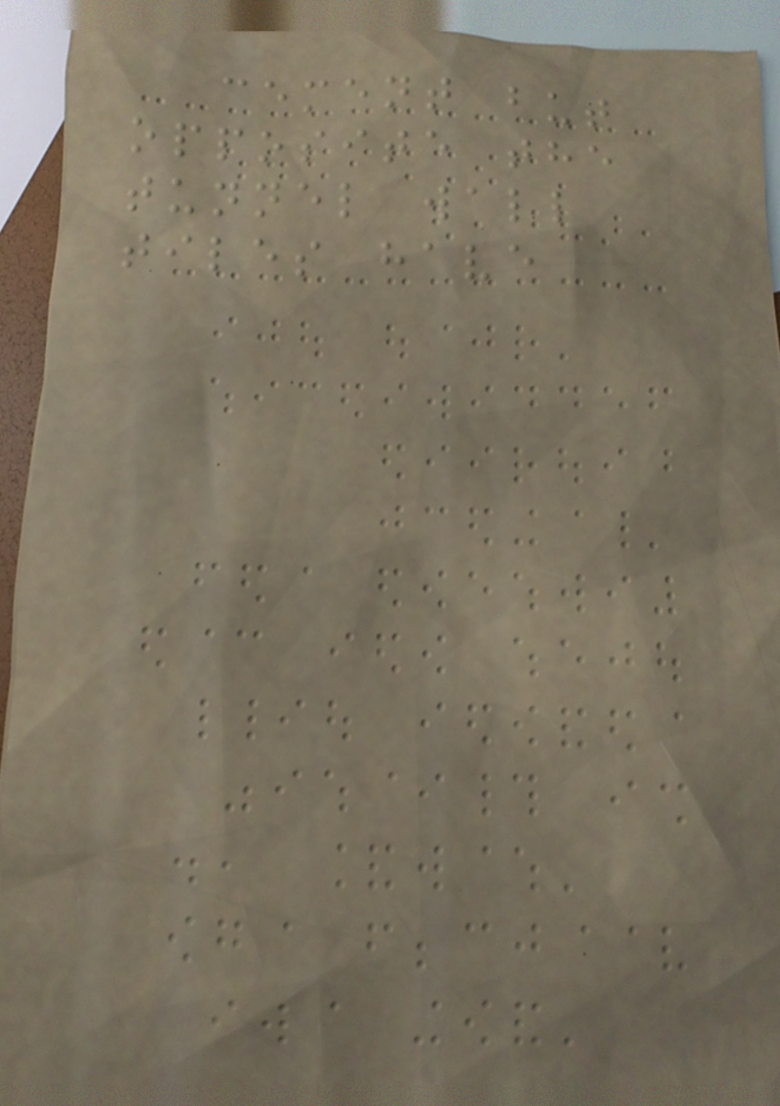cement but
opposite the
tunnel wall
tiles have
